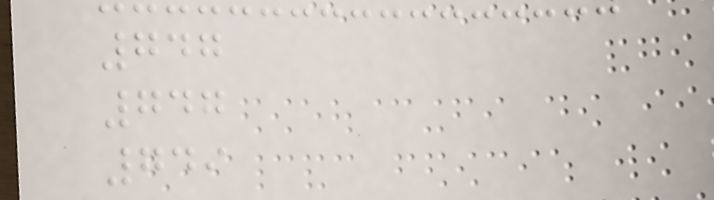747
747
749
